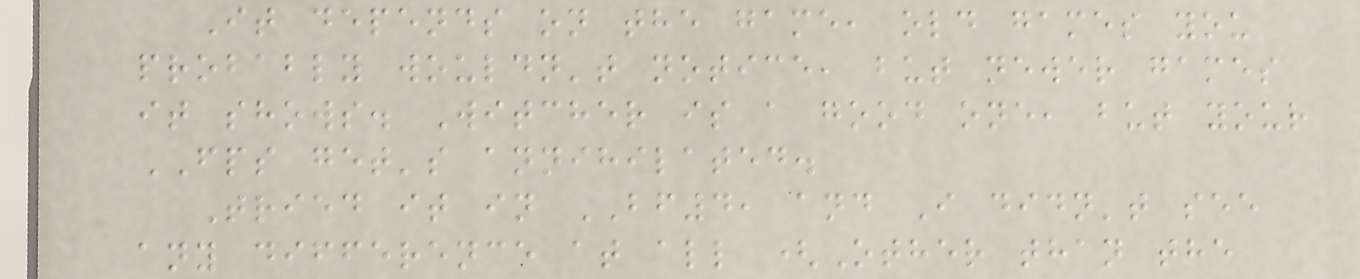It depends on the game, old games you
probably wouldn't notice, but newer games
it shows. Witcher is a good one, but your
FPS get's annihilated.
Tried it in BF4, and I didn't see
any difference at all (Other than the
